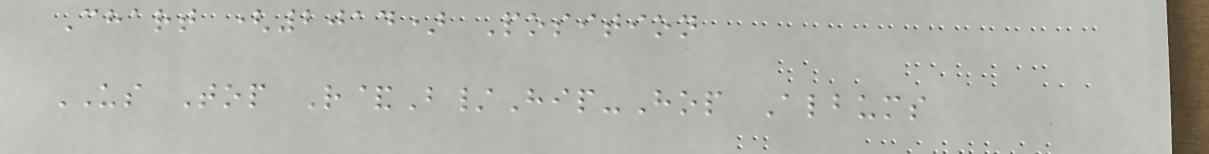Chart (2014) Position
US Top R&B/Hip-Hop Albums
